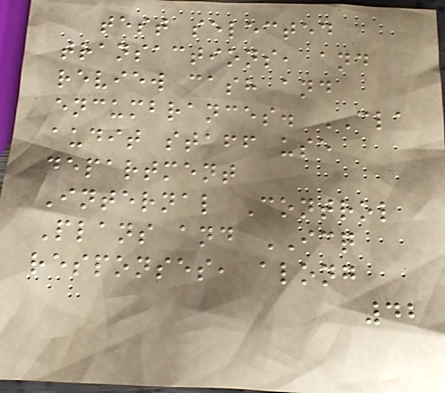test selected
transactions, and
review cash and
encumbrances. CLA
audit staff use
department
Internal Control
Plans and ICQ
responses, along
42
